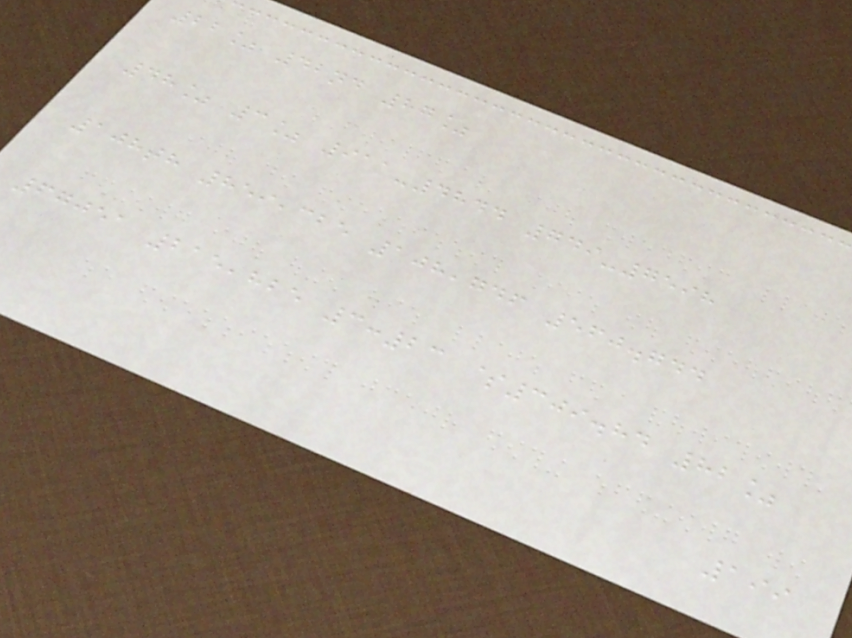22% 42nd 87%
48% 3% 911-4844 749-7598
108th 859,325 108,746 560.744
67051 215,825 3:23 $309.84 82%
199
